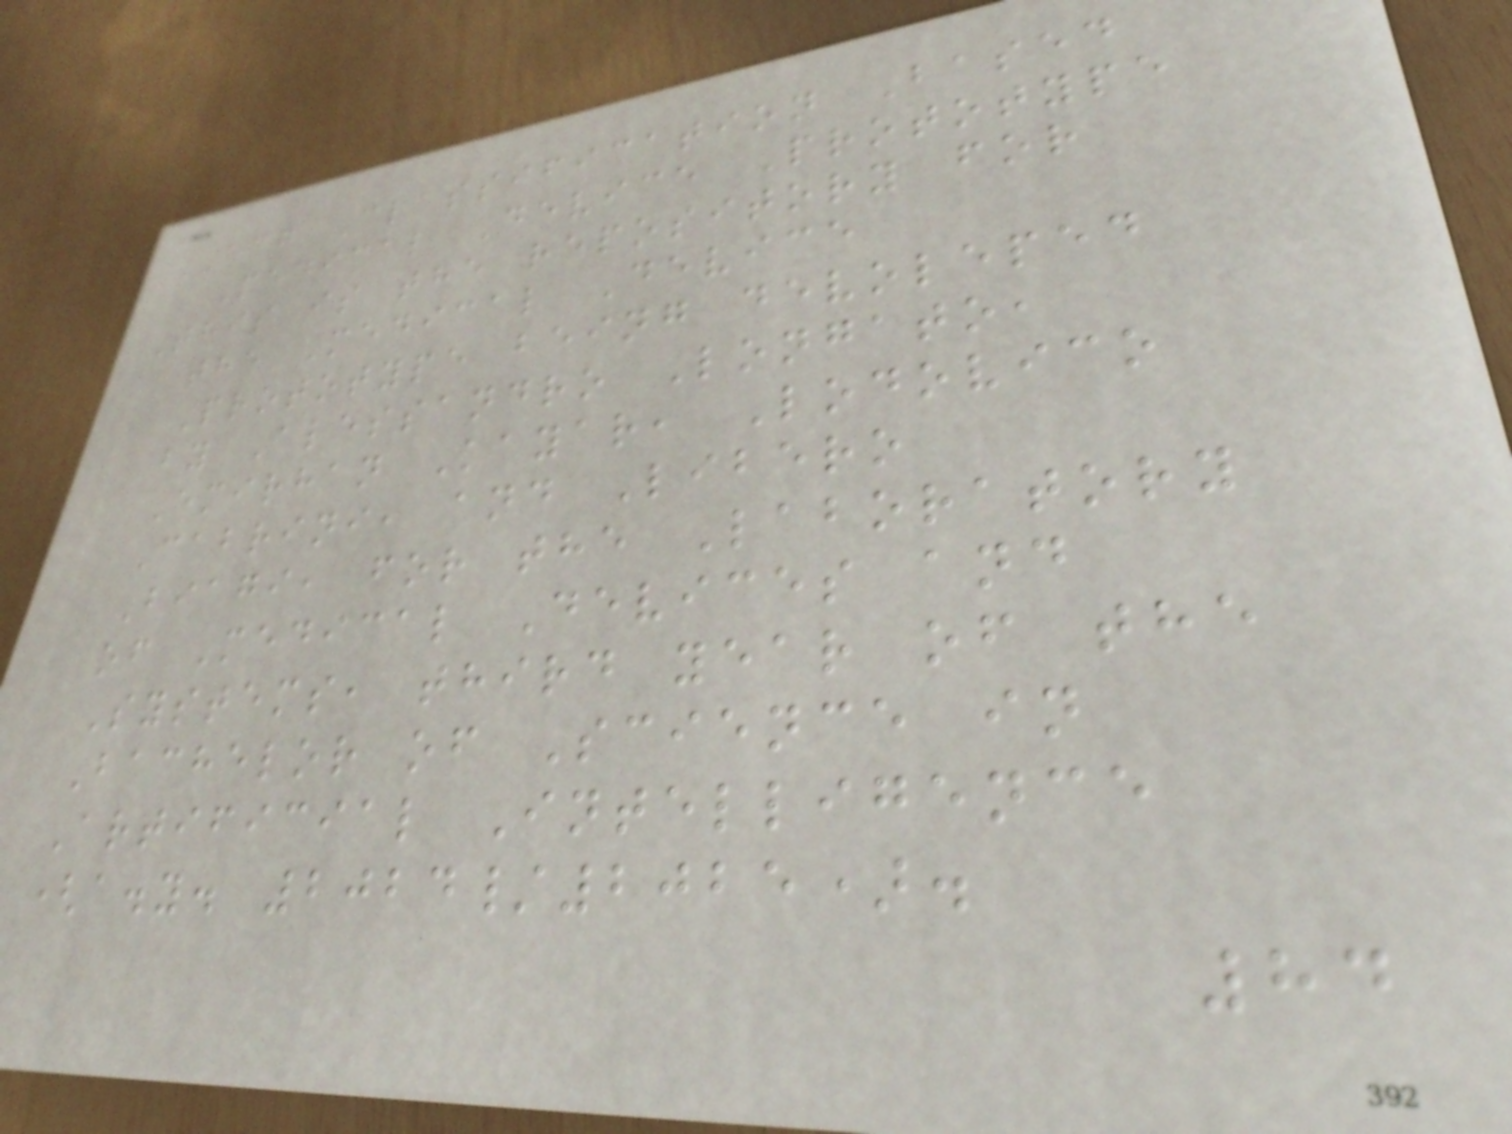ECG Classification Based
Medical Device Prototype
This is the repository for
the Medical Device
Prototype being devoleped
by Alessandro Longato,
Emirhan Kayar, Lodovico
Cabrini, and Libero
Biagi, for the Laboratory
of Medical Devices and
Systems, third year of the
Bachelor of Science in
Artificial Intelligence
(a.y. 2024/2025).
84
